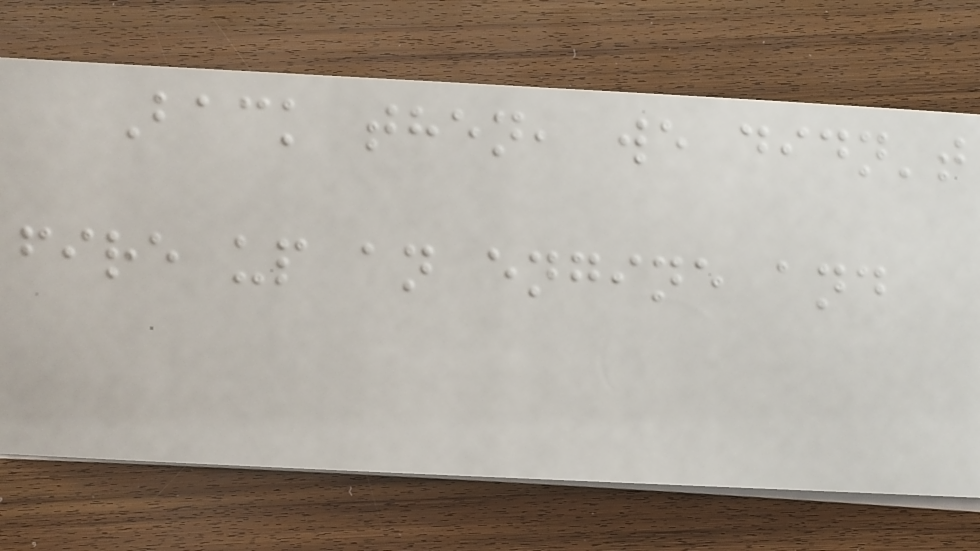Back then, we didn't
fire up an engine and
